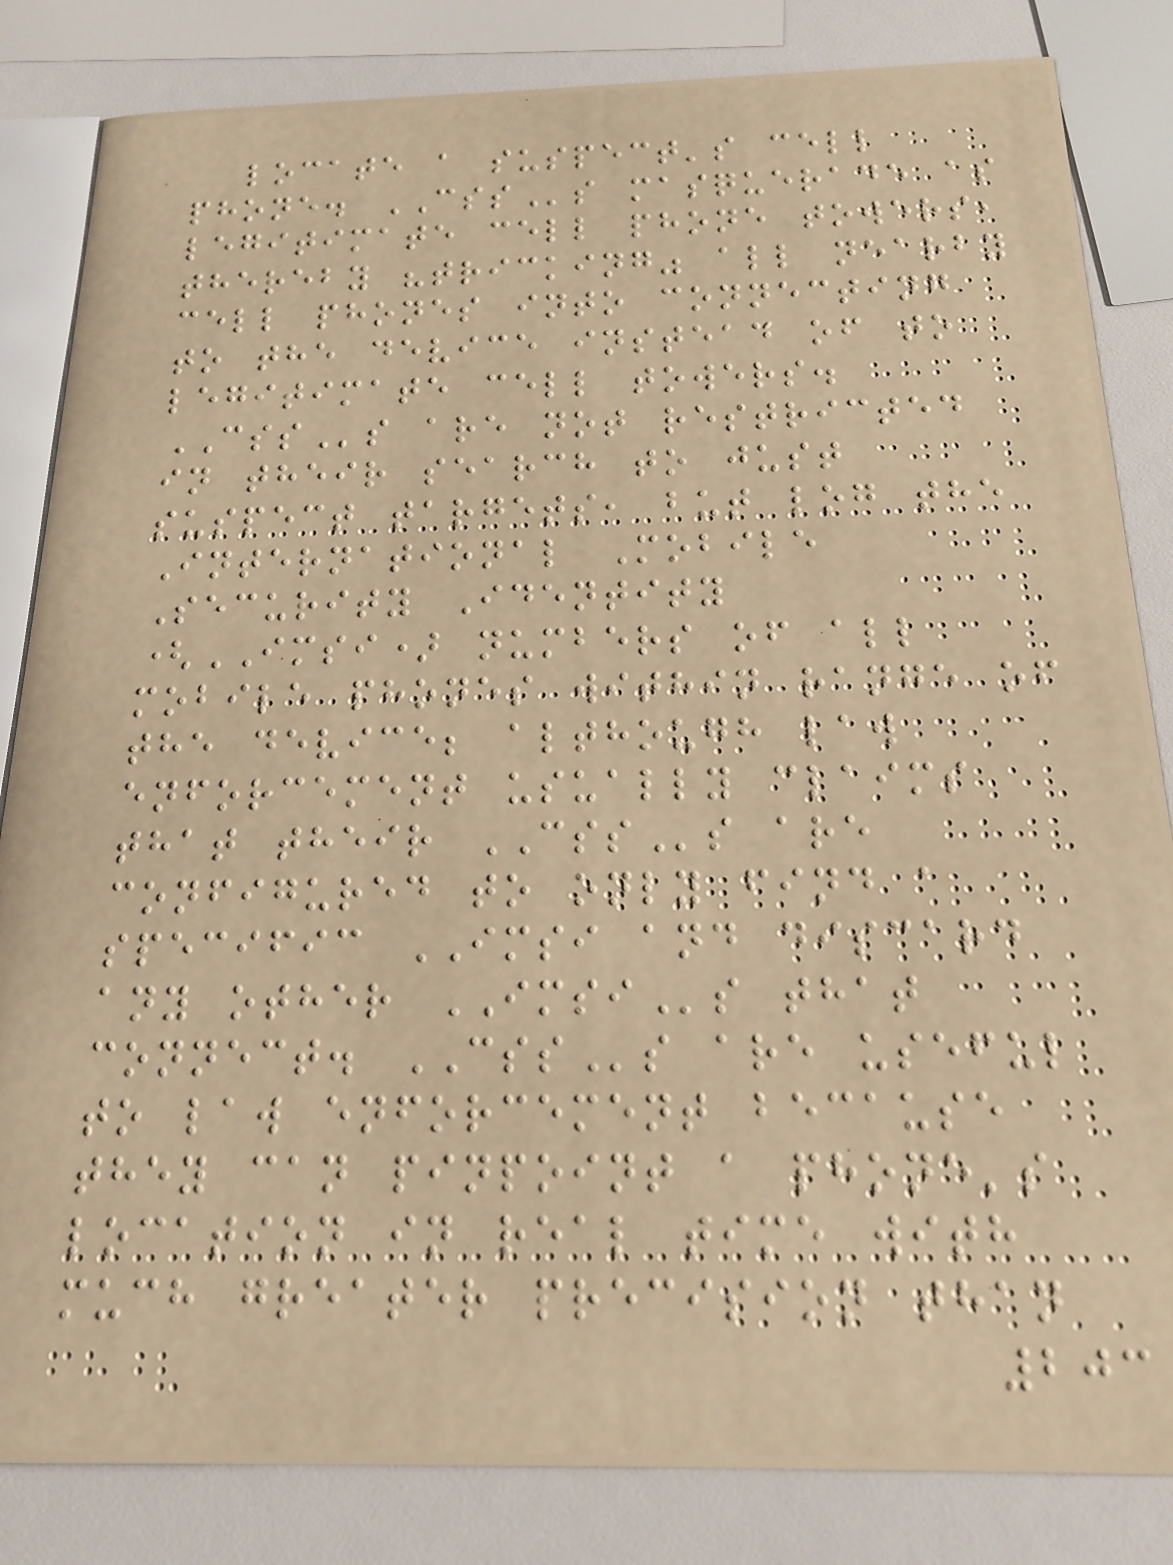locate a suspect's cell
phone. CSSs masquerade as
legitimate cell phone towers,
thereby "tricking" all nearby
cell phones into connecting
to the device instead of to
legitimate cell towers.
CSSs are not restricted
in their search to just
suspect targets, but log the
International Mobile
Security Identity
(IMSI) numbers of all
mobile phones within range of
the device; although law
enforcement usually claims
that their CSSs are
configured to only find a
specific IMSI and discard
any other IMSIs that
connect. CSSs are useful
to law enforcement because
they can pinpoint a phone's
location in real time with
much greater precision than
203
